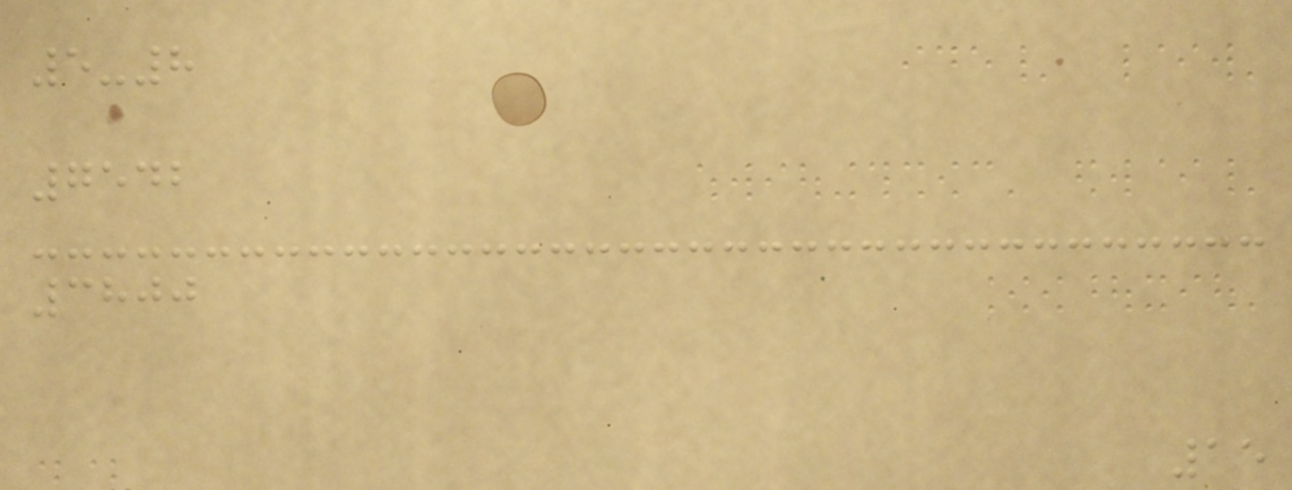5-8
7542
3800
15
